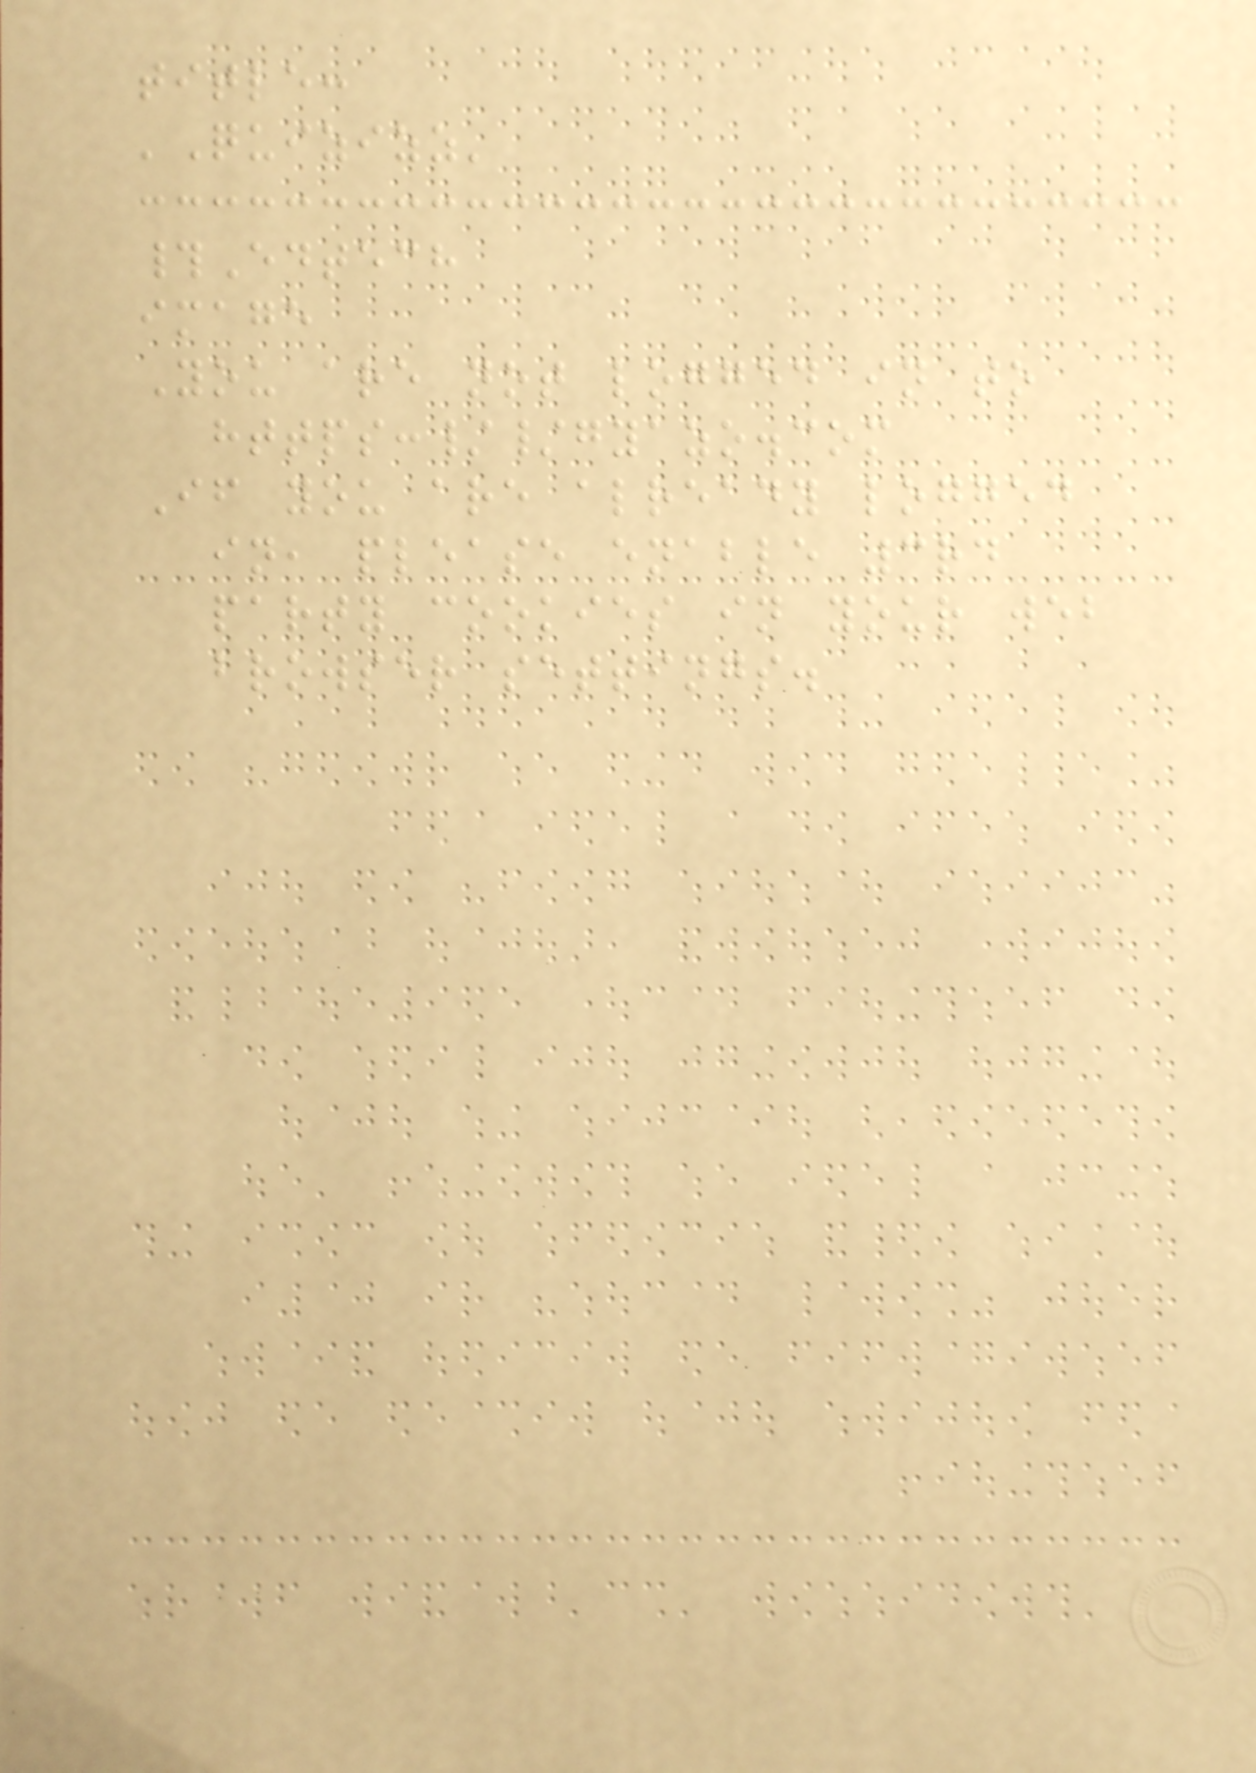title:
'Quizizz'
#Edtech
image
You are not logged in to
https://gyazo.com
If you are already logged
in, please enable 3rd
party cookies in your web
browser settings.
